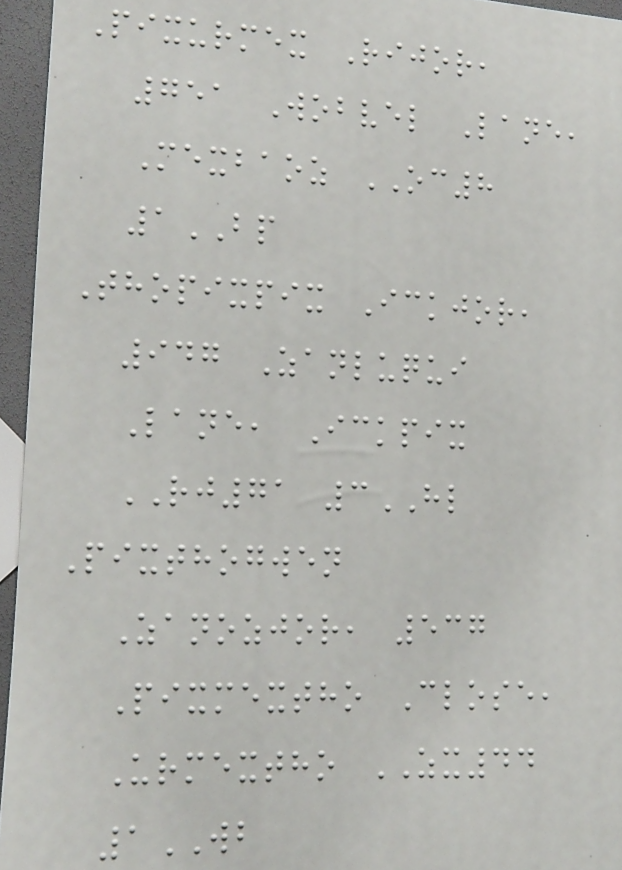Pixurmex Rijor,
751 Wobvel Lane,
Mexbaoz OC8
1BP
Thopixpix Ickjor,
947 Zanluqui
Lane, Ickpix
RJ71 3HL
Pixthogwen
Zanozjor, 537
Pixmextho Close,
Urmextho ZX44
1WB
